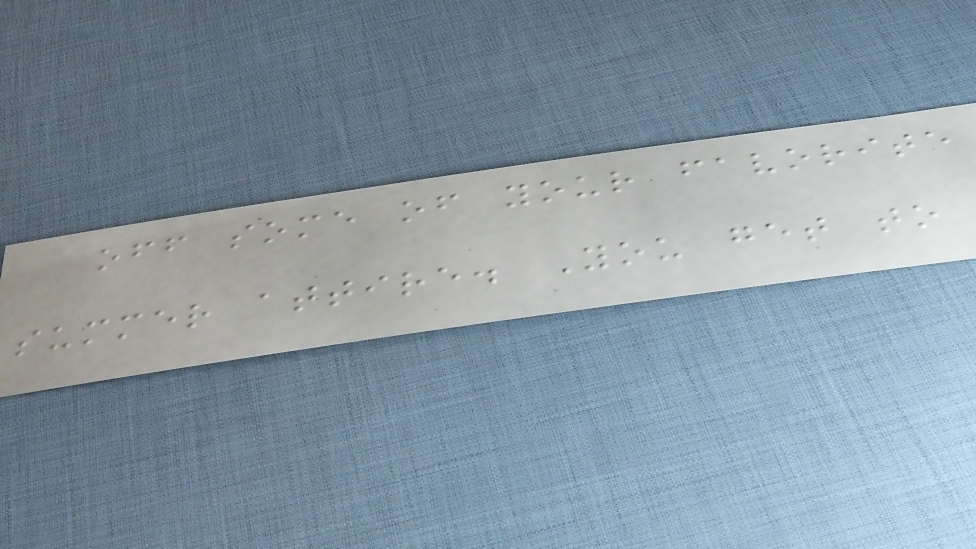off some of your favorite
summer attire. You get to
